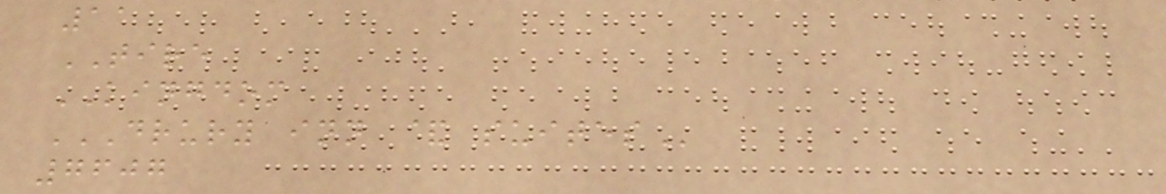11
TIRE
KINGDOM
DRURY INN & SUITES
7607
